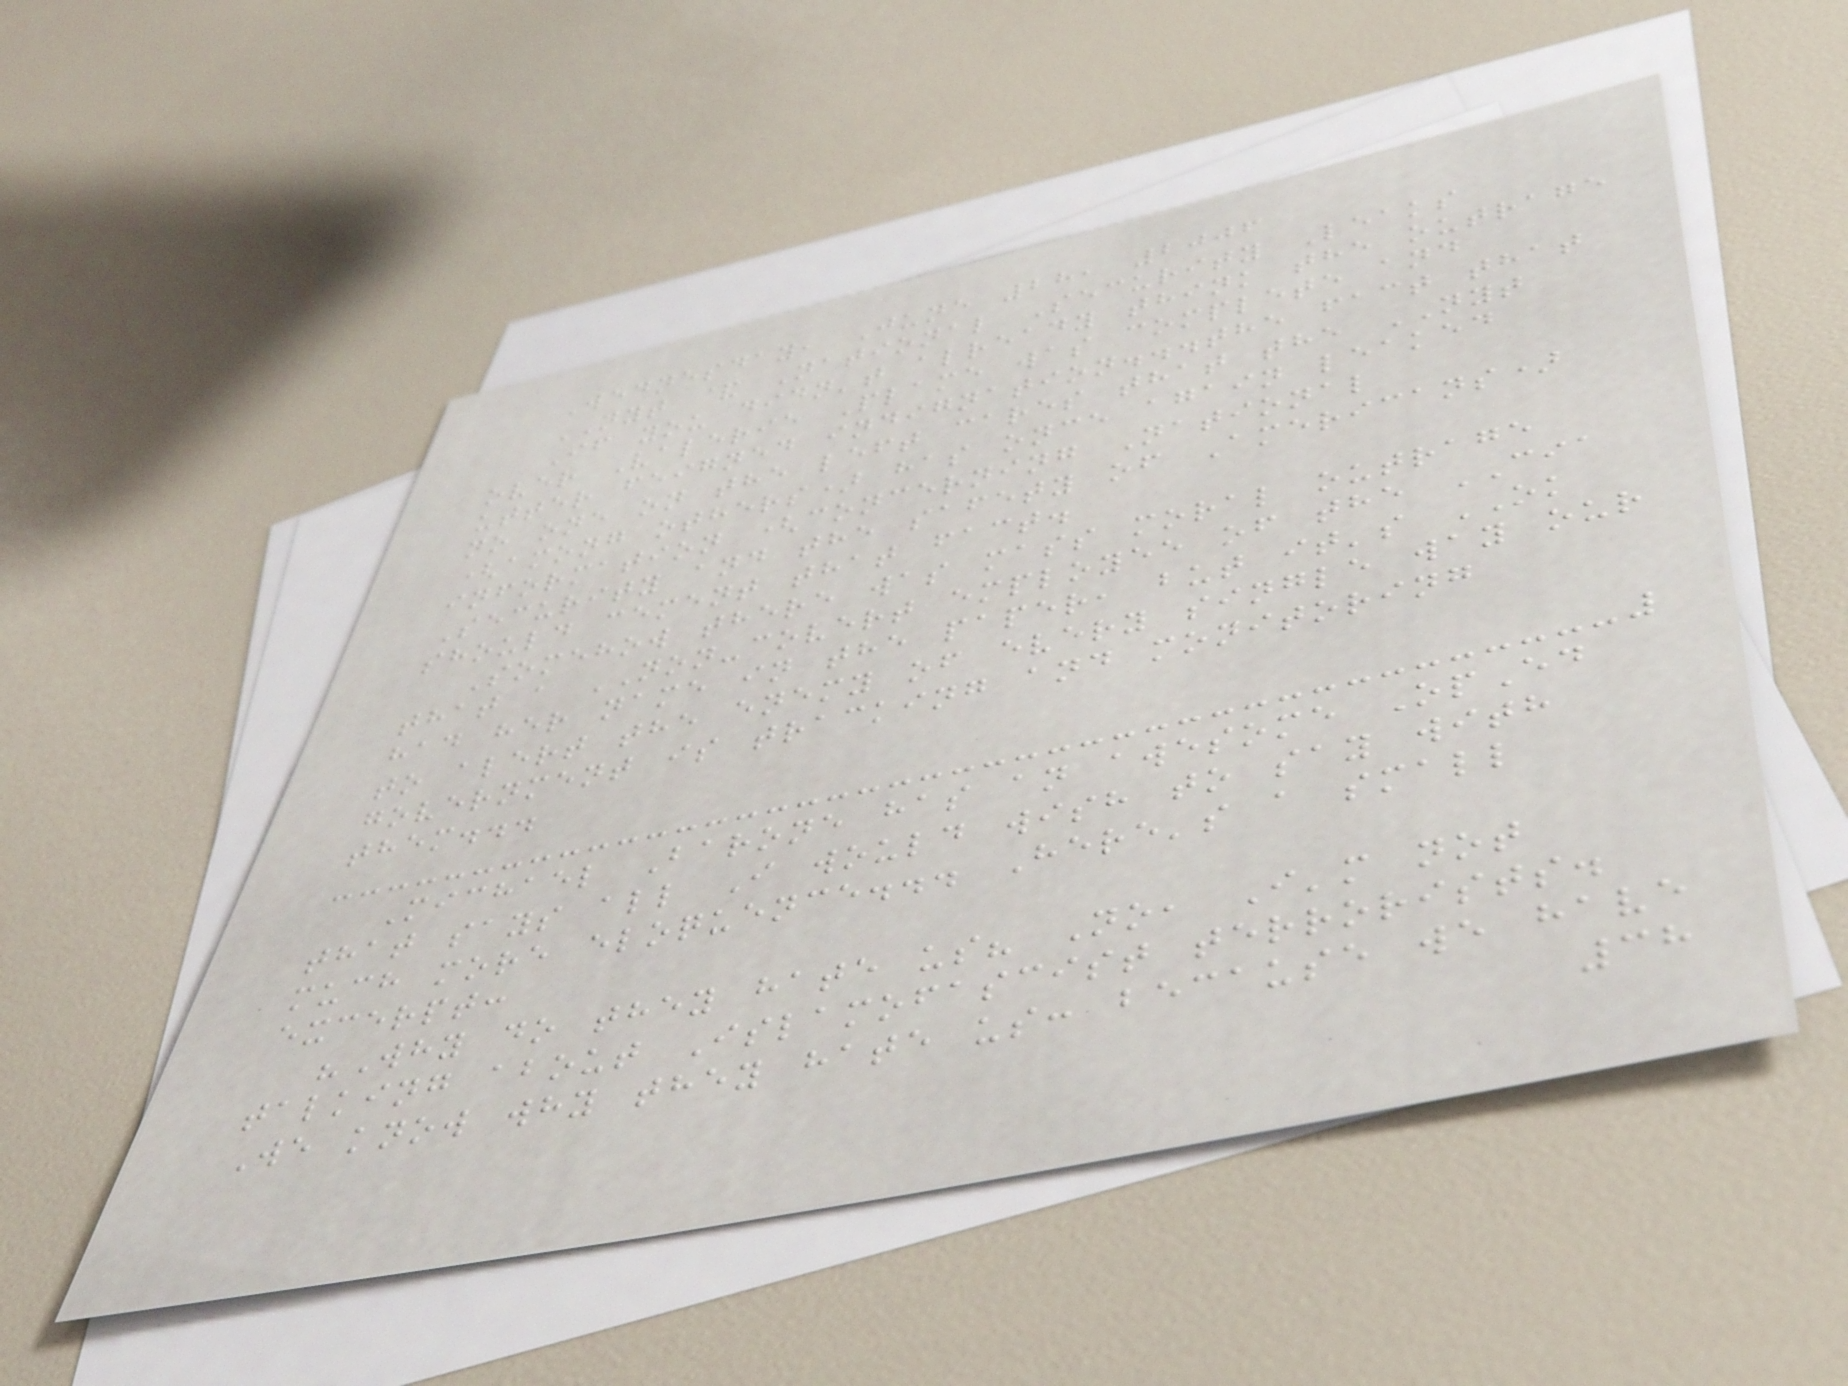Wednesday, June 28, 2006
NYT & National Security Leaks
If you didn't already think the outrage
over Valerie Plame was complete and
utter feigned indignation...the fact that
no one on the left cares that the NYT
(among others) has once again leaked
information (concerning National
Security and the safety of Americans)
should cement that fact.
Somehow there was mass moral outrage
that a NON-covert employee of the CIA
had her name in the paper, but it's OK
to alert the enemy of every single way our
government is tracking and monitoring
them...
Michael Barone has an awesome OpEd
that says all I would wish to say with
much more eloquence... Here's a small
excerpt:
"Why do they hate us? No, I'm not
talking about Islamofascist terrorists.
We know why they hate us: because we have
38
